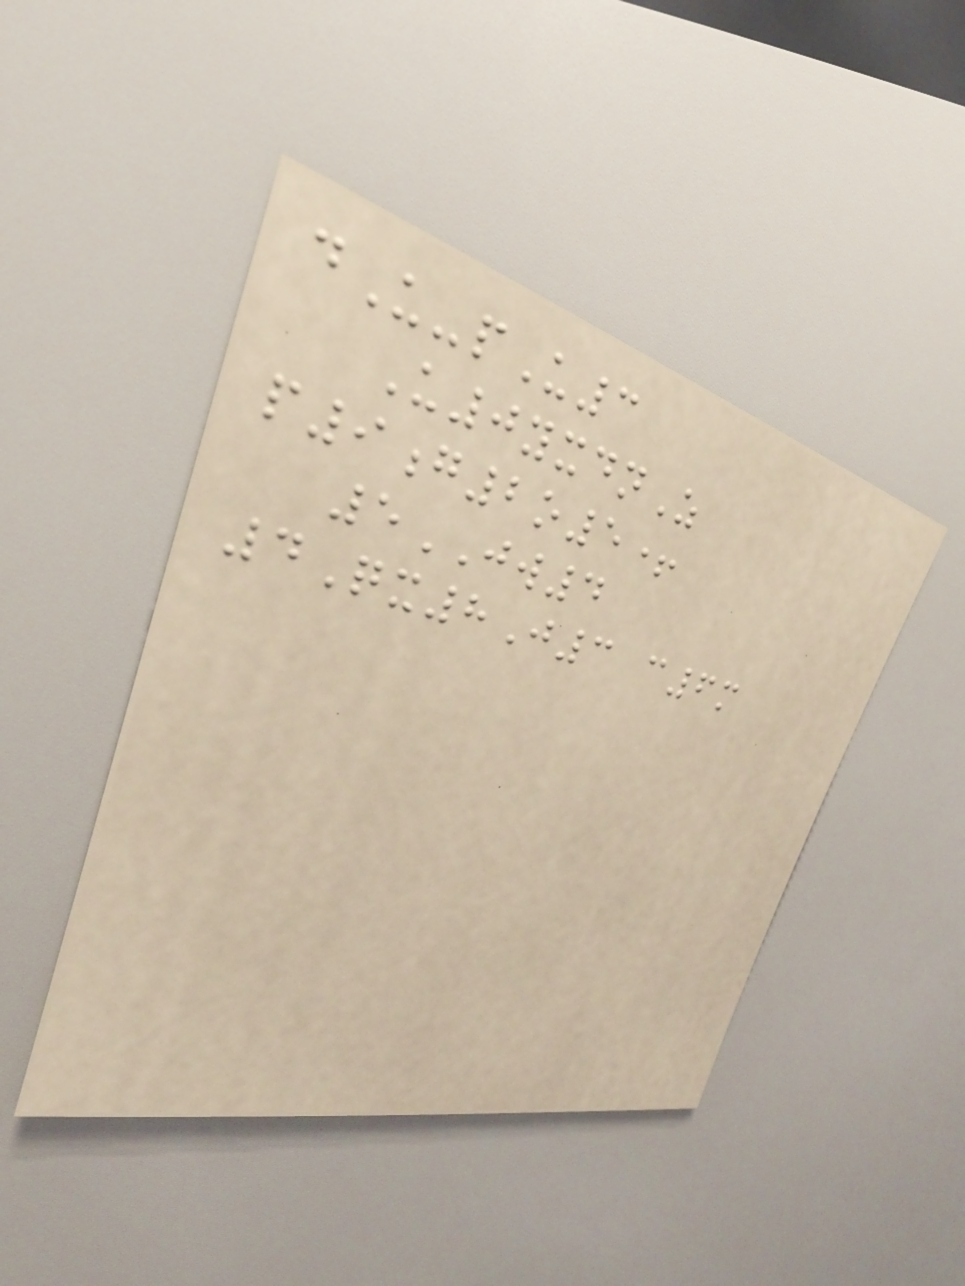dU-pU3
U0yxdnZ
p9g2o5+
5JW4
4Qx8J3 c6m
